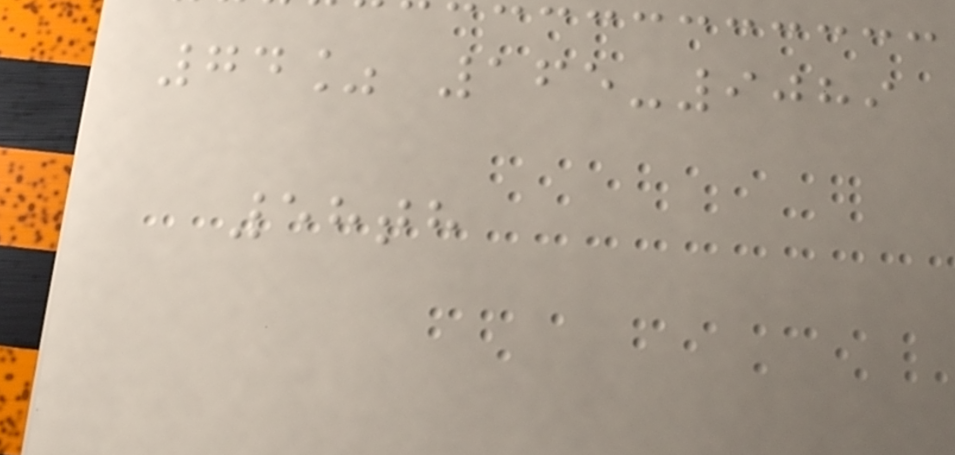74% 165-9089
58th
